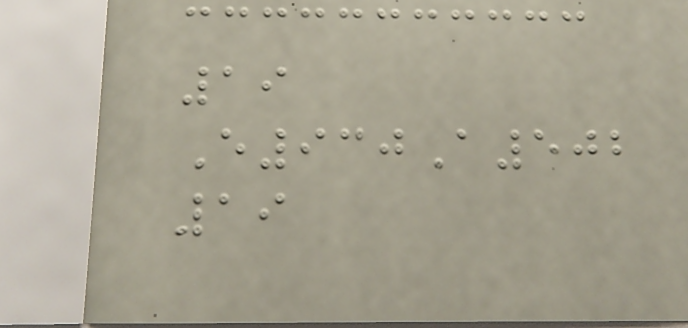19
E930A502
19
